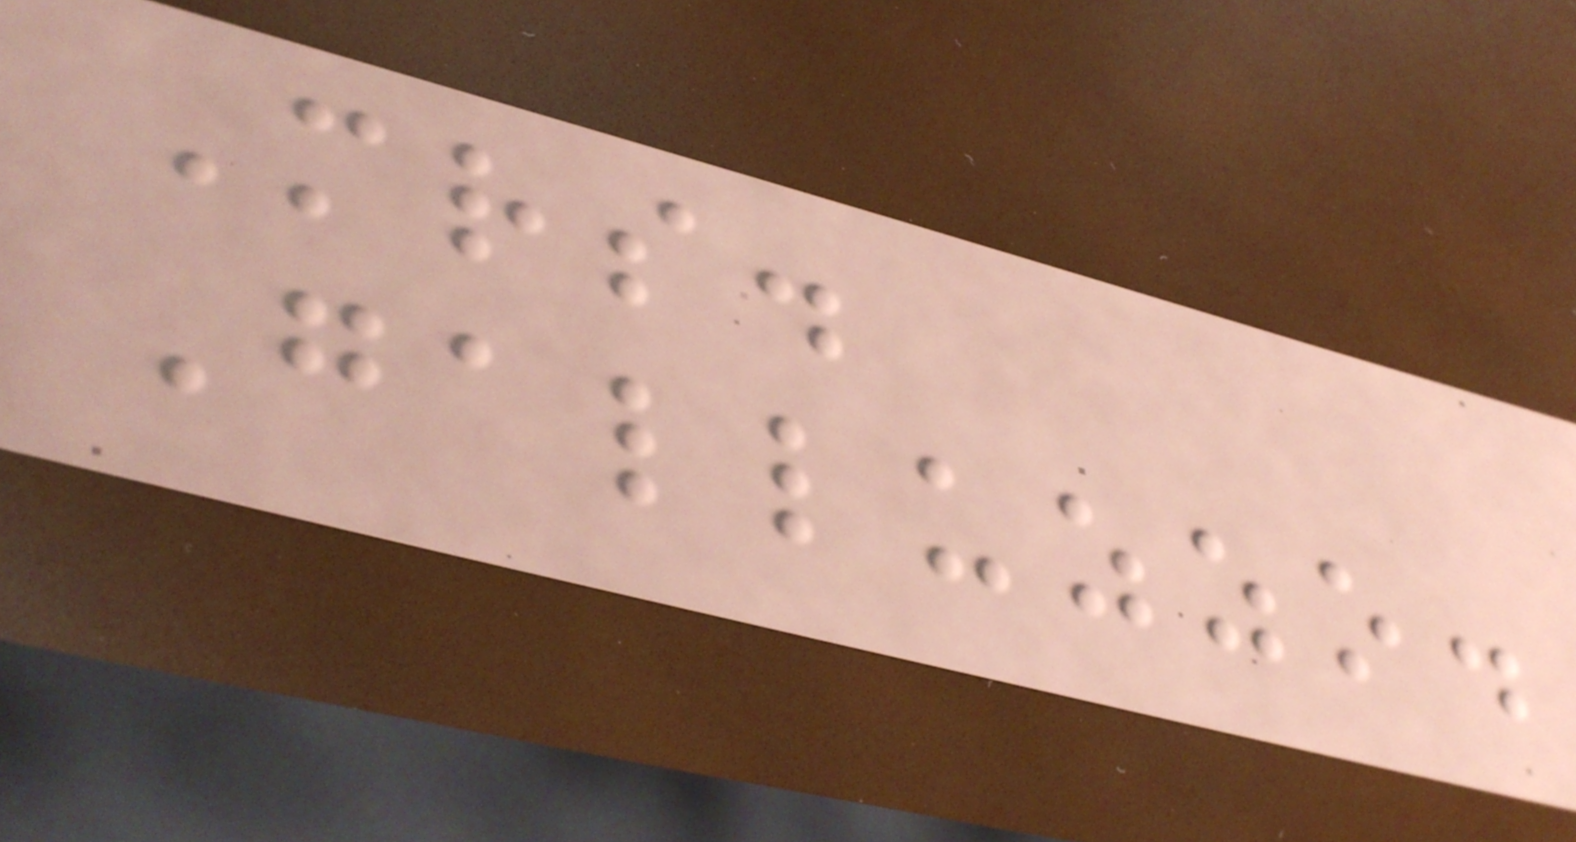Mrs.
Galluzzo.
